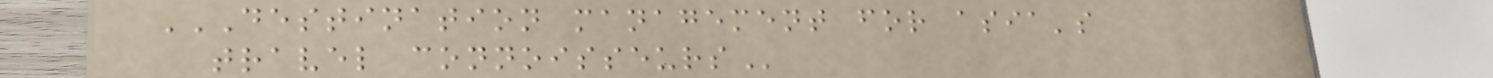DESTINATION MANAGEMENT FOR ASIA'S
TRAVEL CONNOISSEURS
